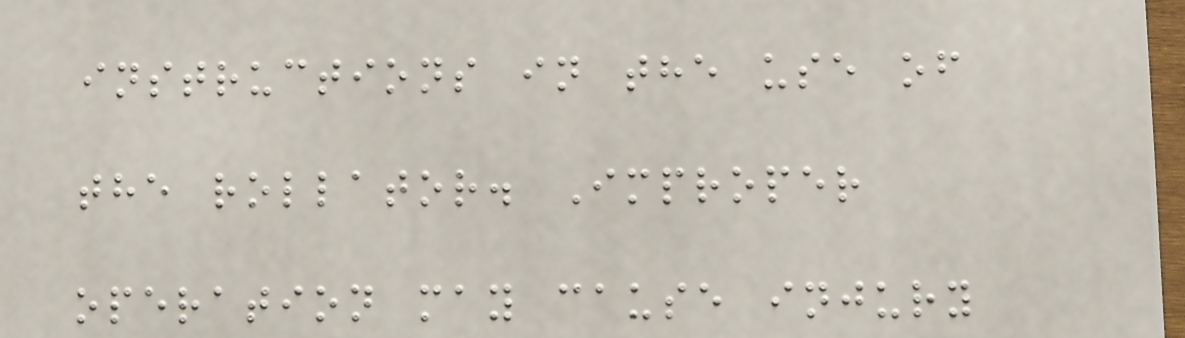instructions in the use of
the rollator. Improper
operation may cause injury
